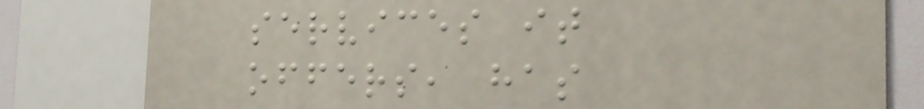services it
offers, has
